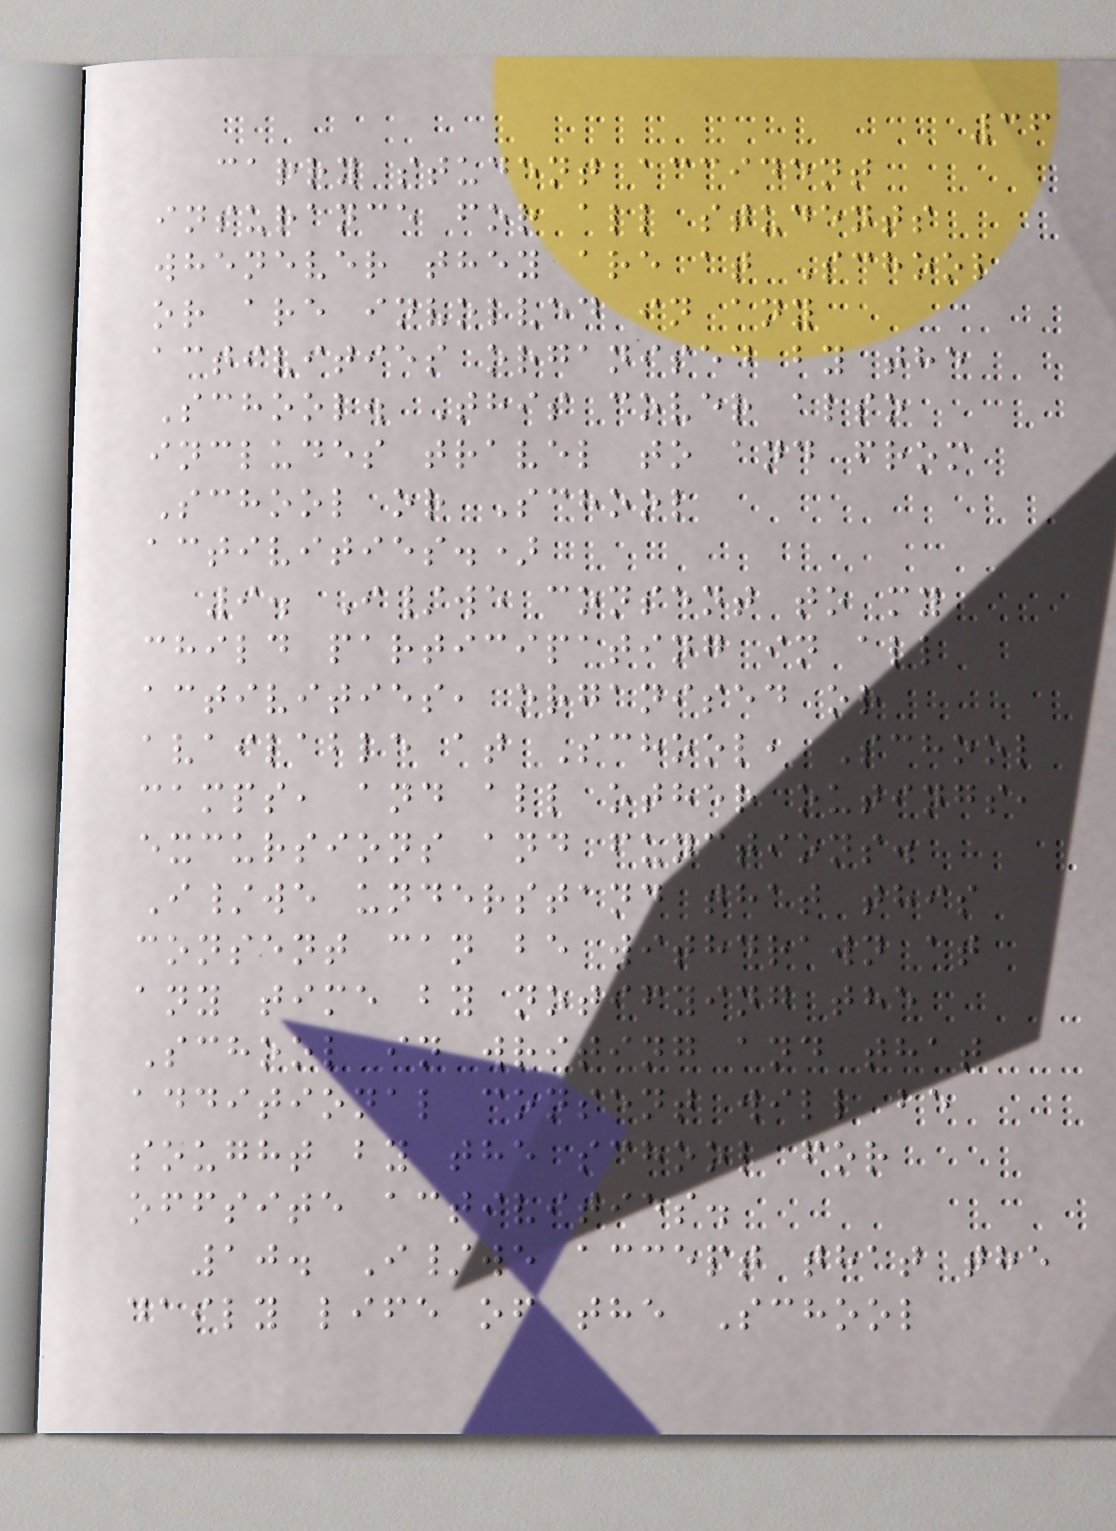36
carry student accident
insurance for all students
whenever they are at School
or are involved in any
activities organised by the
School. This cover also
includes travel to and from
School or School
activities.)
9. I/we consent to my
child participating in all
activities, organised or
available at School, School
camps, and all other outings,
excursions and functions.
I/we understand that this
consent can be withdrawn at
any time by notifying the
School in writing and that
additional consent will be
sought by the school for
offsite activities.
10. I/we accept that the
daily life of the School
